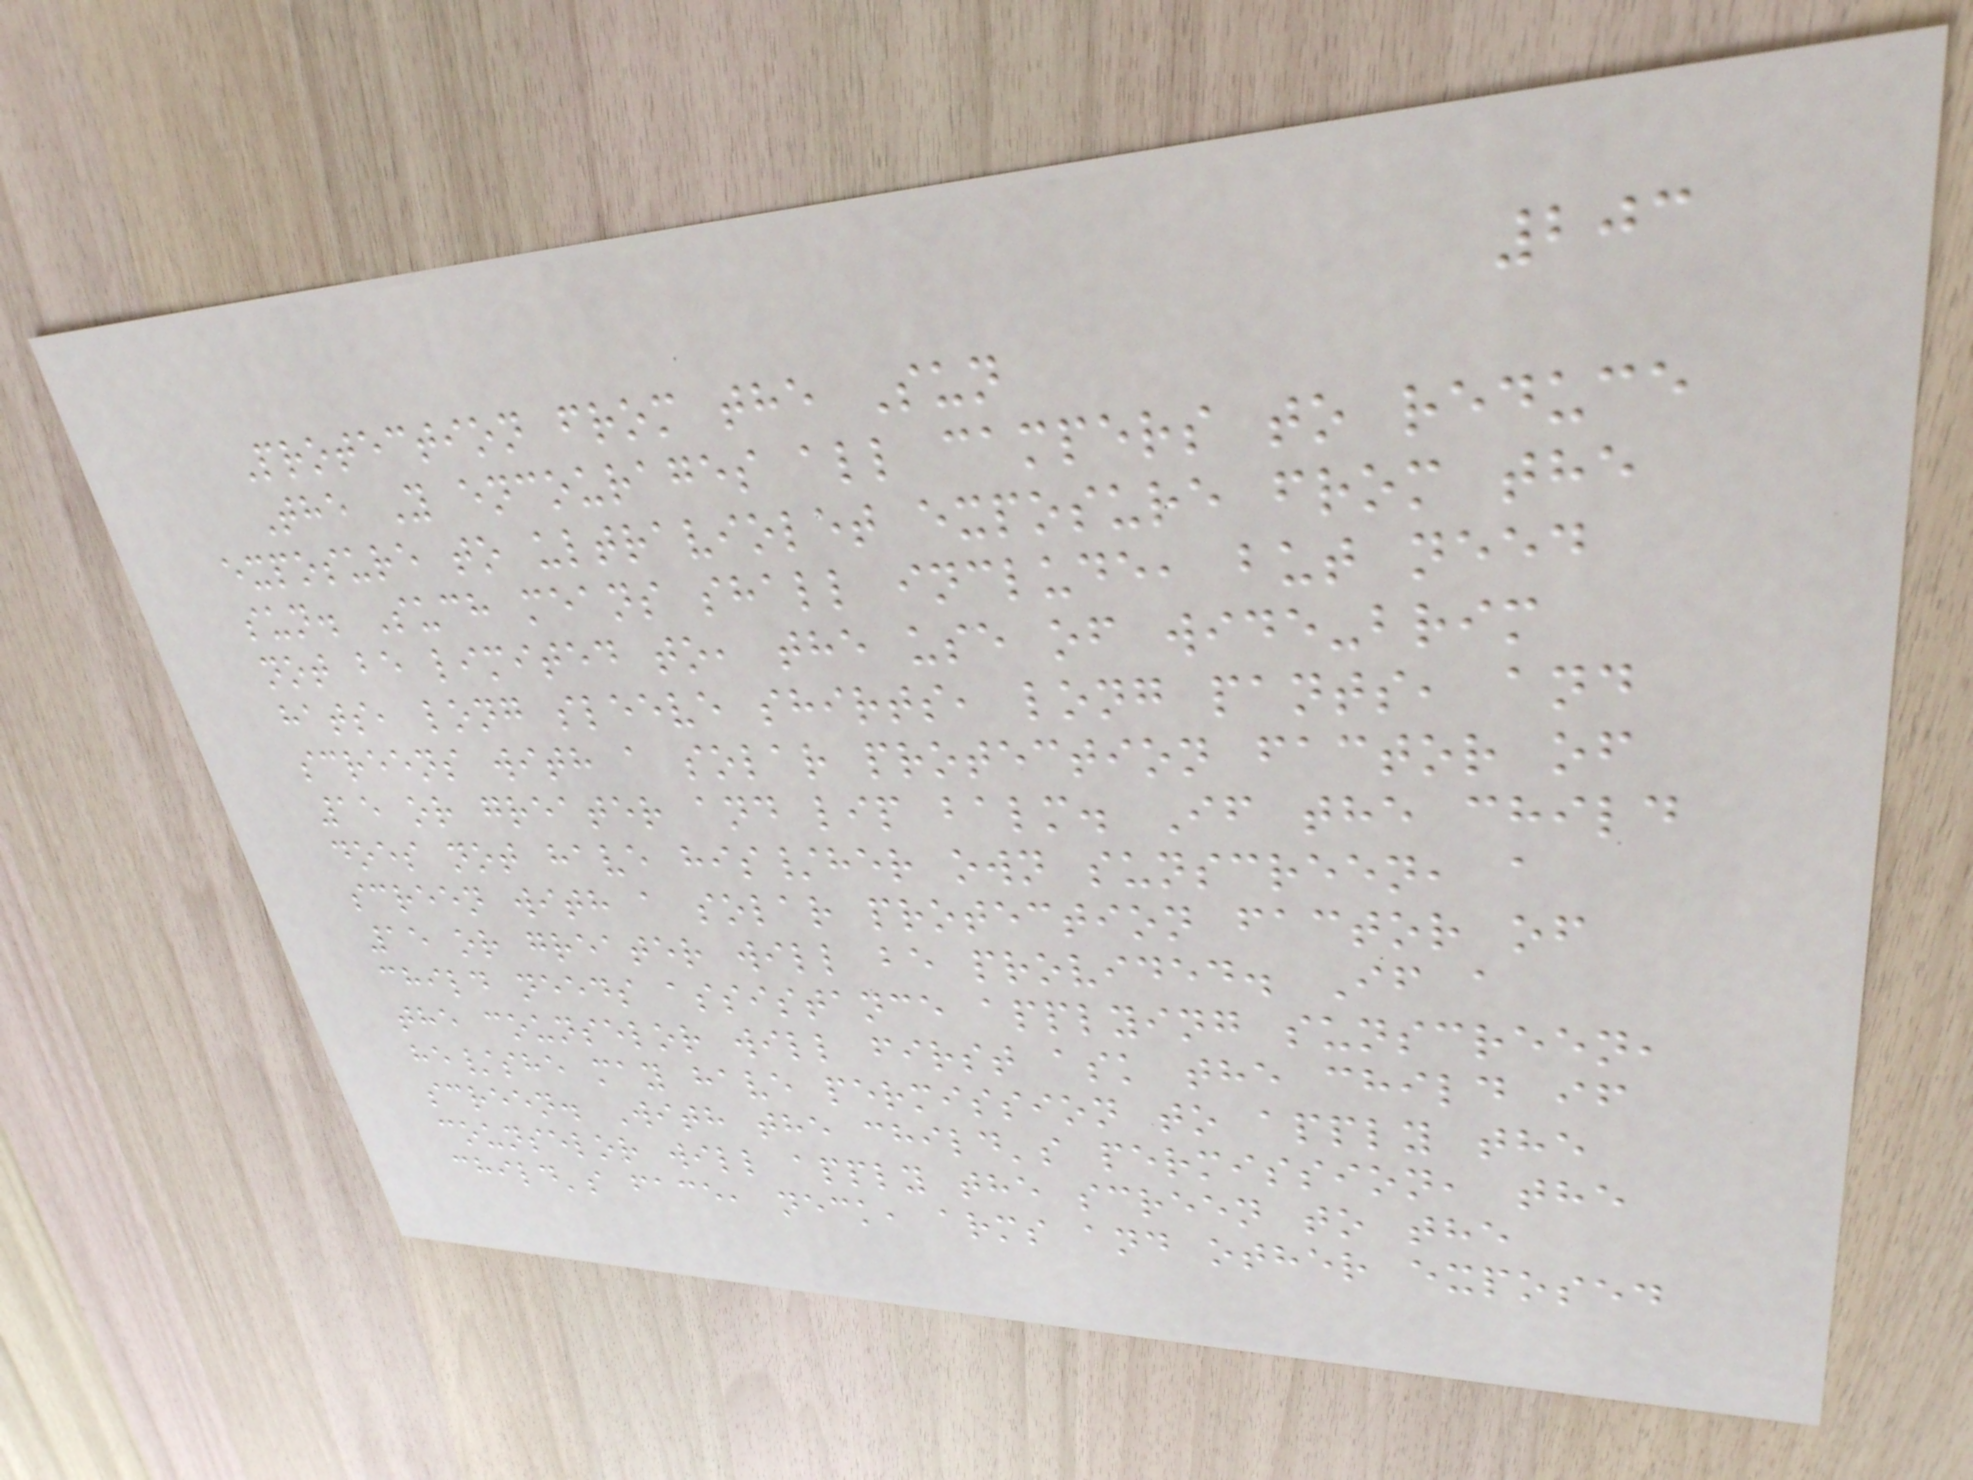203
Protection from the Sun
The Y encourages all campers to reduce
exposure to ultraviolet exposure from the
sun. Such means shall include, but need
not be limited to, the use of wide-brim
hats, long sleeve shirts, long pants, and
screens with a solar protection factor of
15 or greater and lip balm. If the child
does not have his/her own sunscreen, a
screen with a solar protection factor of
15 or greater will be provided. If a
child needs assistance applying sunscreen,
the counselor will first ask the child if
he/she may have permission to apply the
screen. With the child's permission, the
counselor will apply the screen to the
child's face, neck, arms and other exposed
